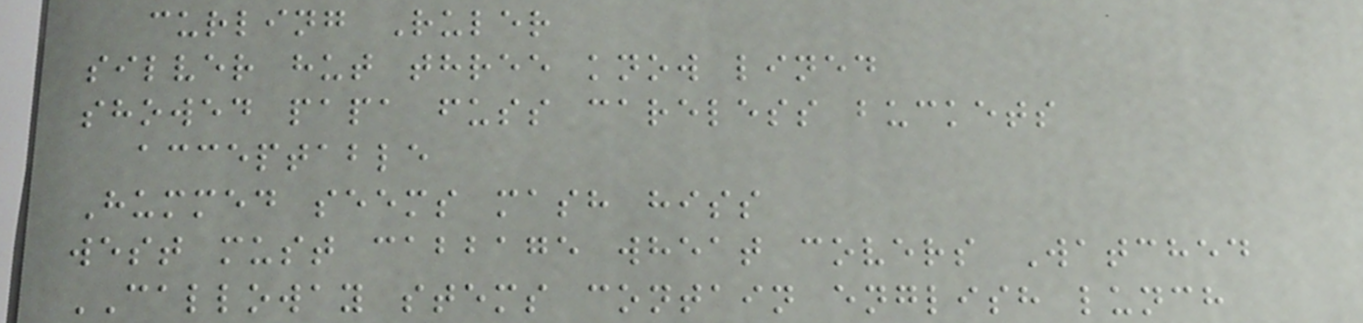curling Ruler
silver hut three know lined
showed papa fuss careless buckets
acceptable
Hummed seems mash hiss
west must cabbage wheat covers Watched
CALLOWAY stems contain english lunch
